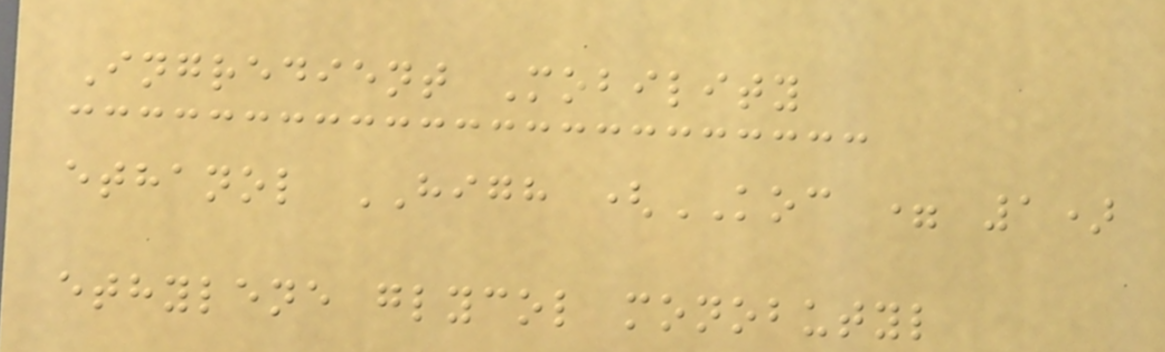Ingredient Mobility
ethanol HIGH (KOC = 1)
ethylene glycol monobutyl
